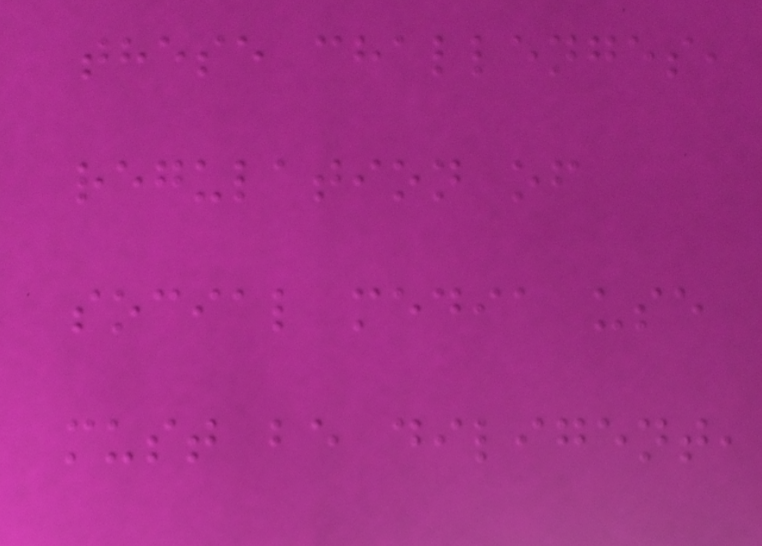these challenges,
regulation of
social media use
must be diligent,
